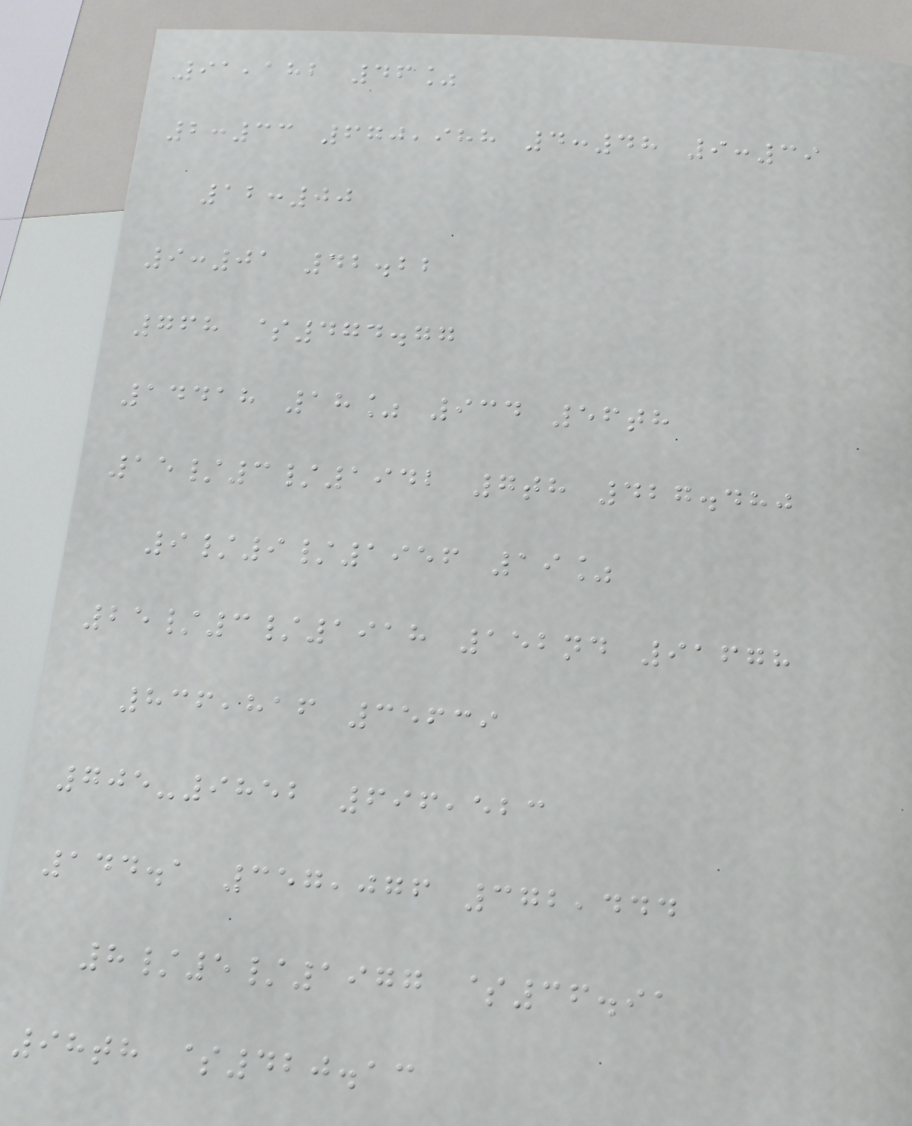91,182 46%
2:33 670,988 4:48 9:39
12:00
9:01 42.22
768 $474.77
14418 18% 934 56th
15/3/1942 7th 427.480
9/9/1956 19%
25/3/1918 152nd 91678
836,816 35639
705-9852 696,523
144.1 357,076 372,444
8/5/1977 $36.91
98th $420.13
